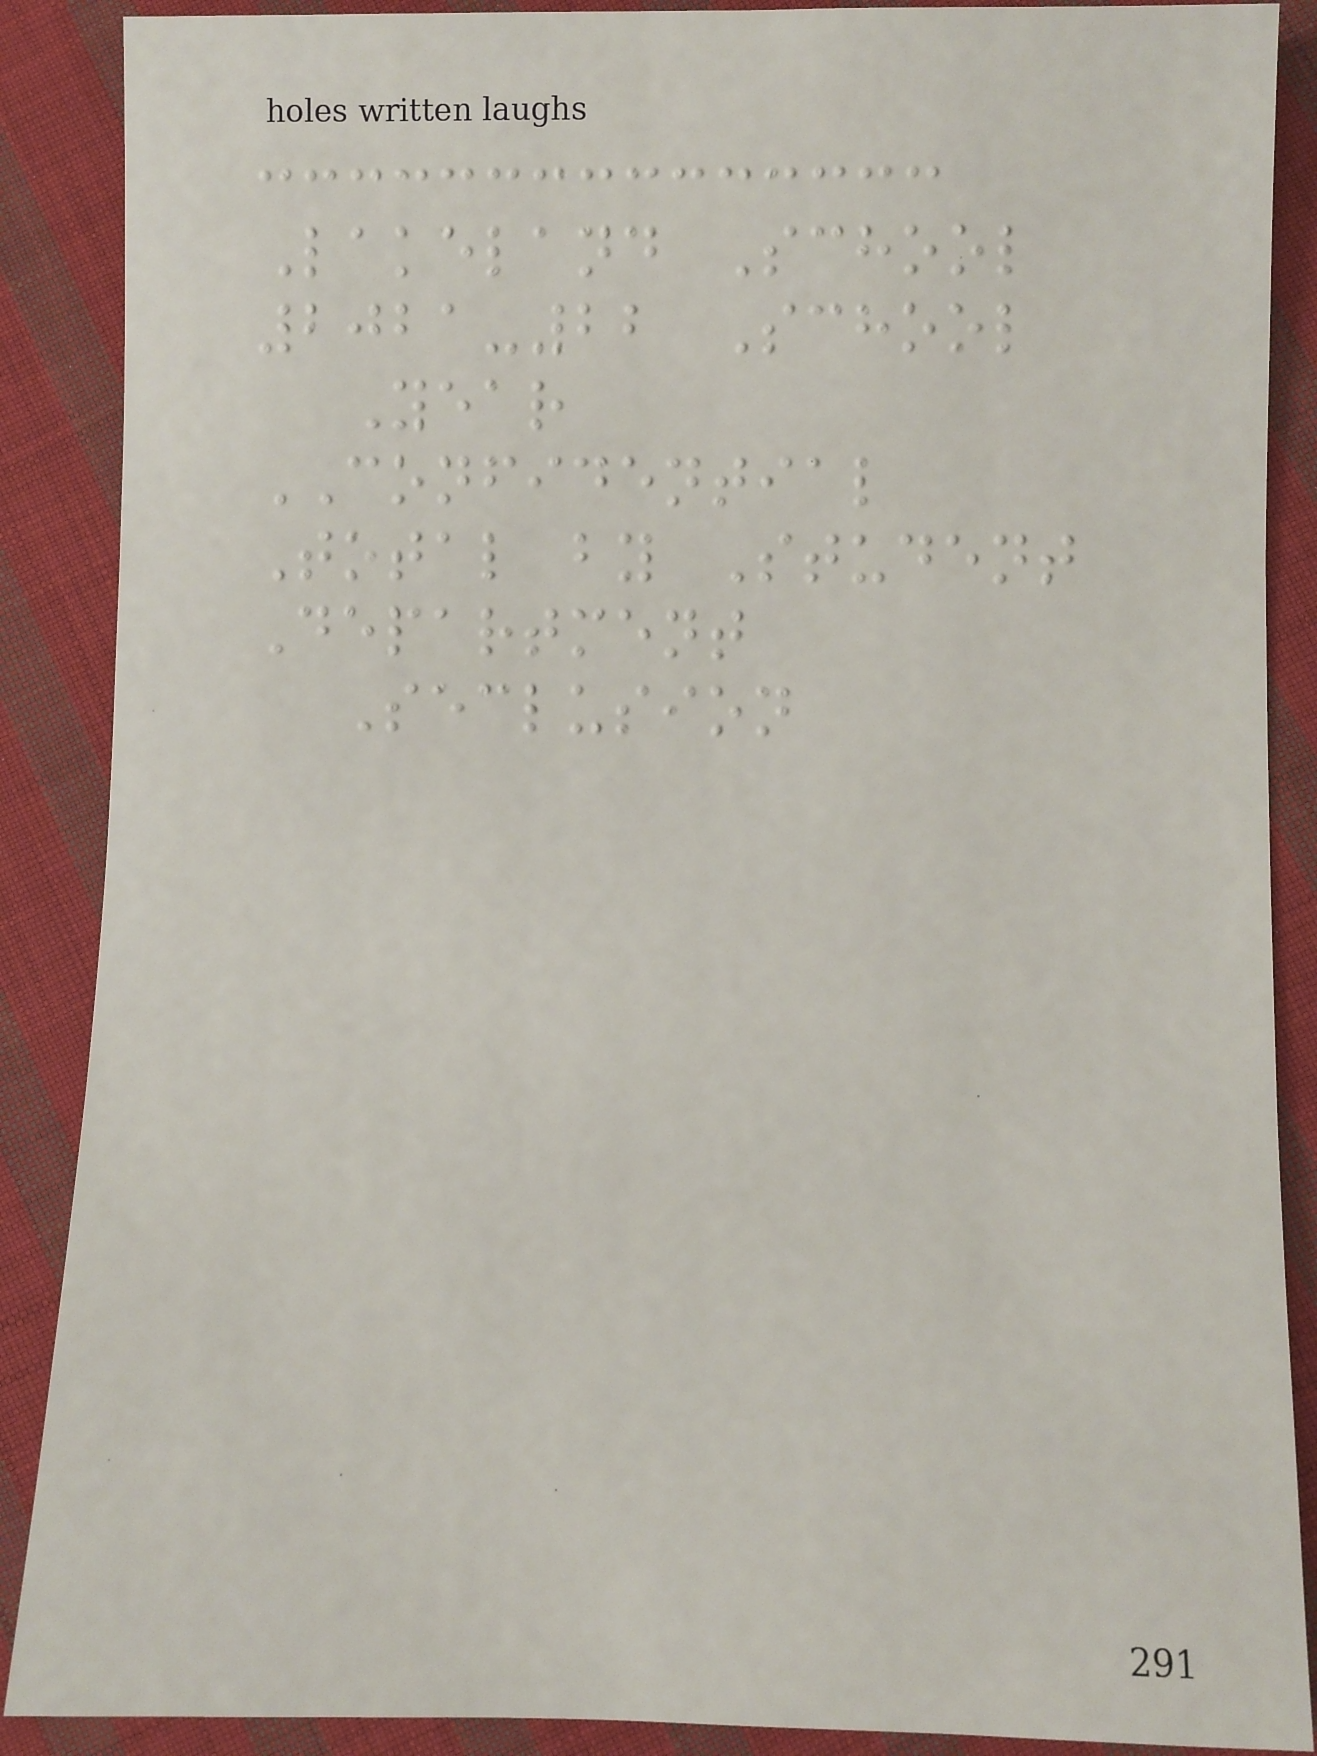Lakeland School
2021-22 School
Year
CONFIDENTIAL
Total by Student
Department
Seclusion
